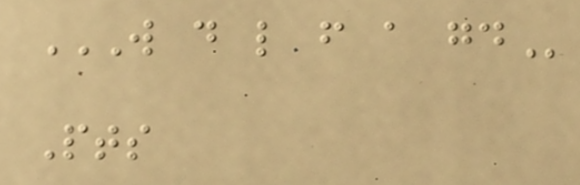W D L F A GD
Pts
